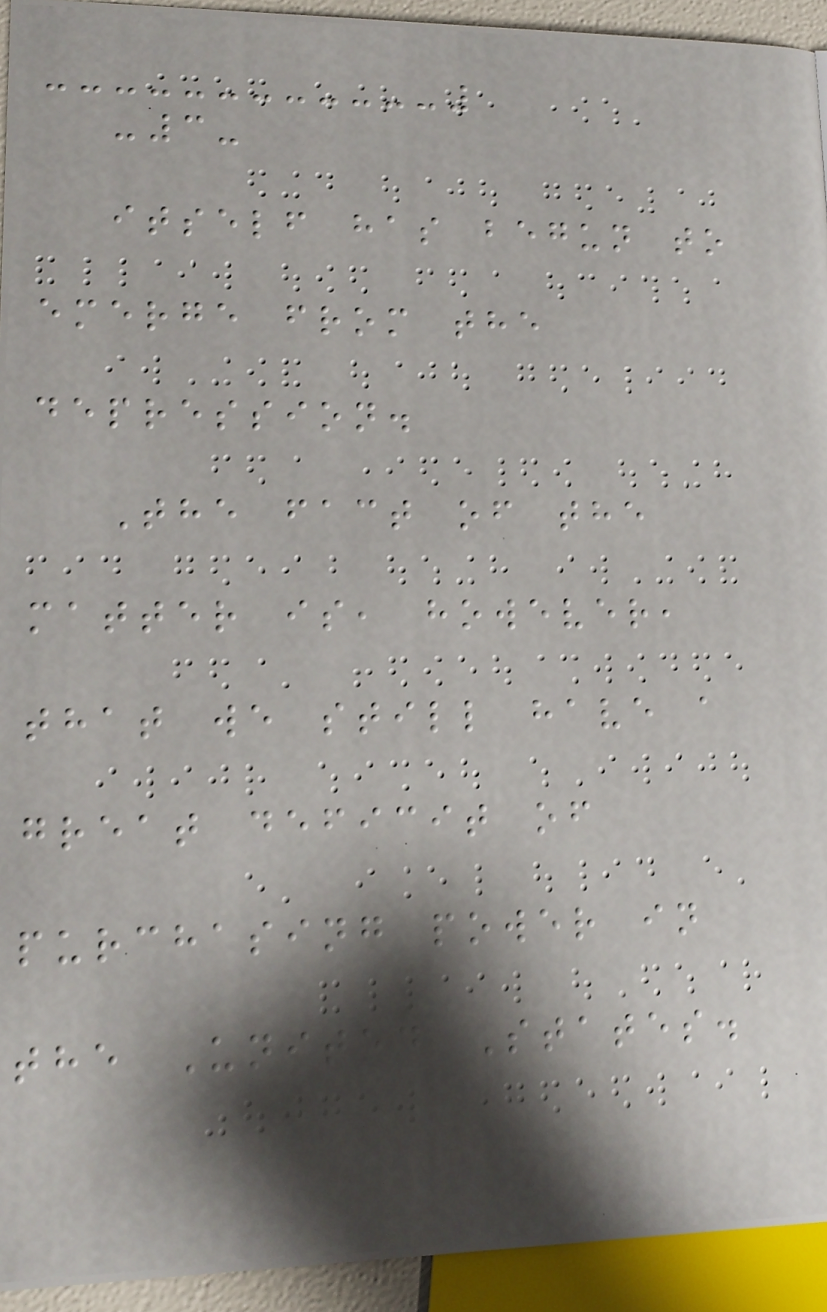-3-
itself has begun to
emerge from the
depression.
The fact of the
matter is, however,
that we still have a
great deficit of
purchasing power in
the United States.
